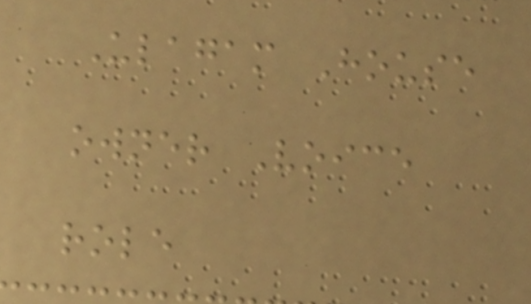Ulagam House
owner Voice
role
